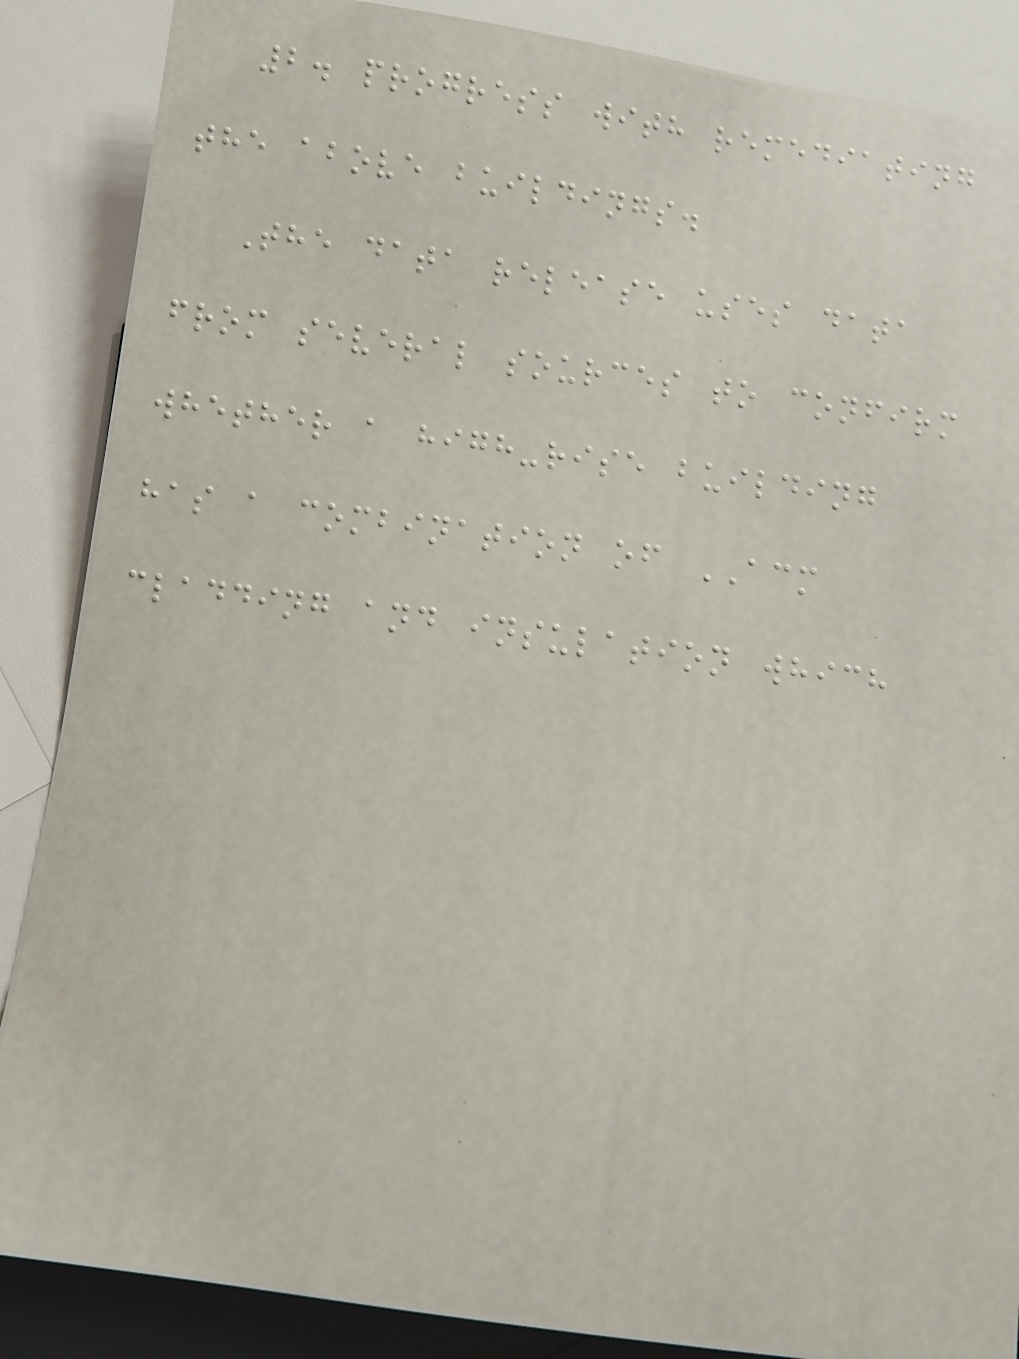2. progress with remediating
the above buildings.
The data release uses data
from several sources to confirm
whether a high-rise building
has a combination of ACM
cladding and insulation which
